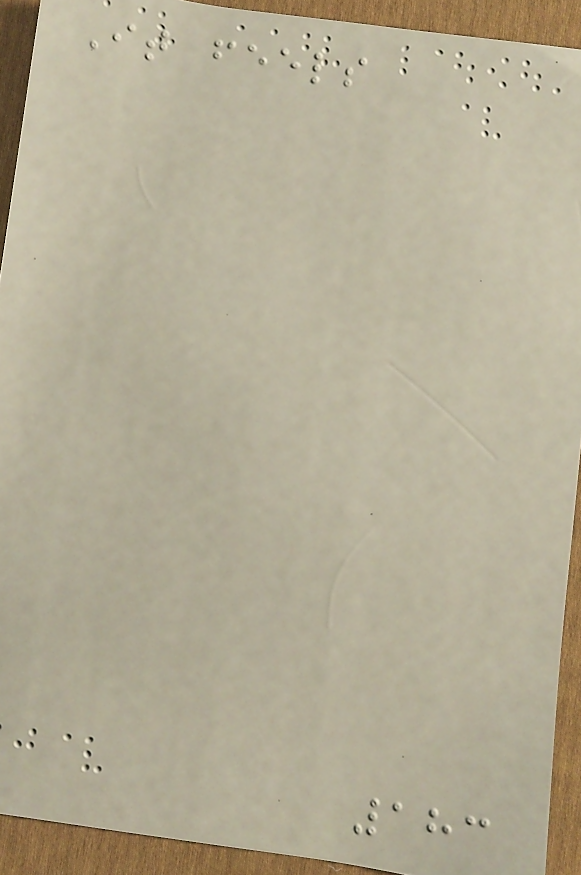It feels
183
